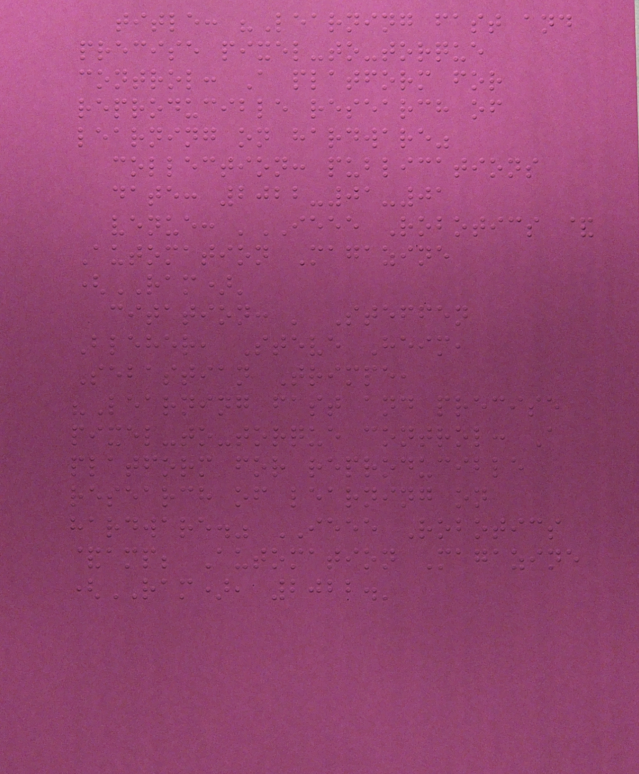title: "Learning fast and
precise pixel-to-torque
control: A platform for
reproducible research of
learning on hardware"
collection: publications
date: 2022-01-01
venue: 'IEEE Robotics &
Automation Magazine
(RAM)'
citation: ' Steffen
Bleher, Steve Heim,
Sebastian Trimpe,
"Learning fast and precise
pixel-to-torque control: A
platform for reproducible
research of learning on
hardware." IEEE Robotics
&amp; Automation Magazine
(RAM), 2022.'
